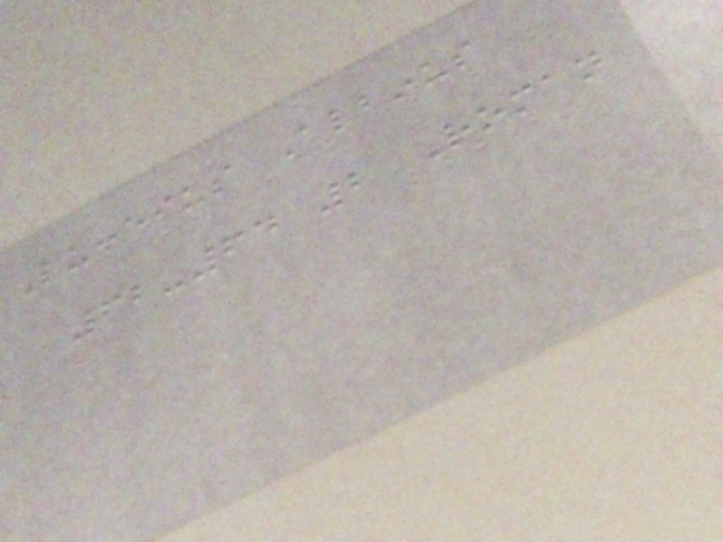Lucceius Albinus
62-64 2 Roman
